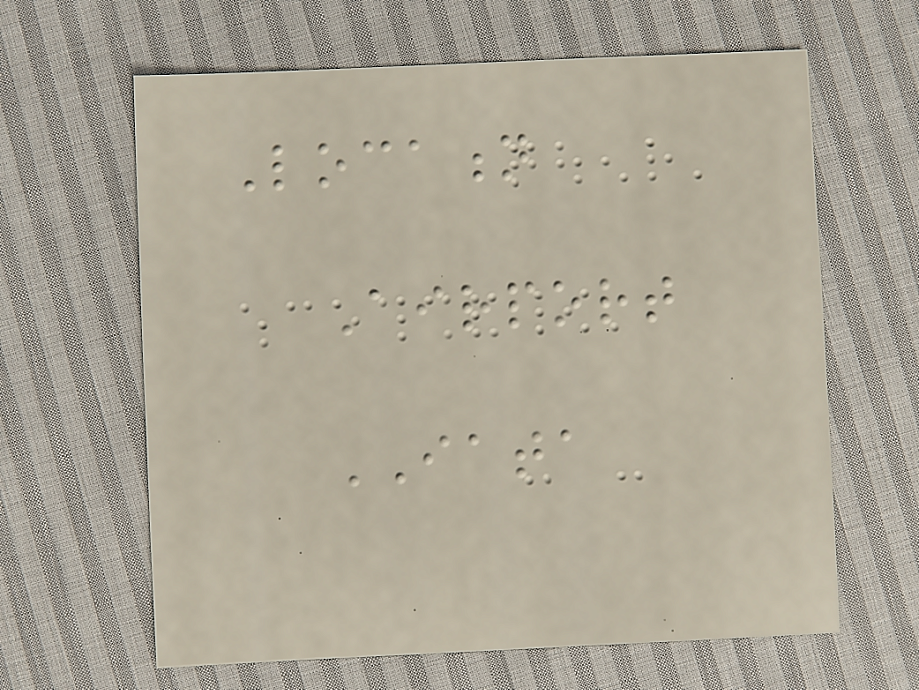Location
Airport
IATA
